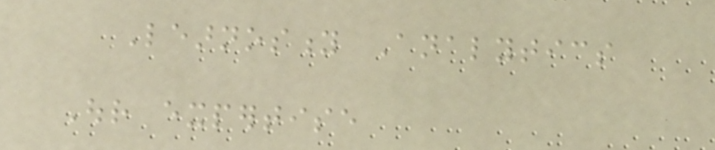Learnosity Analytics
Our expertise
